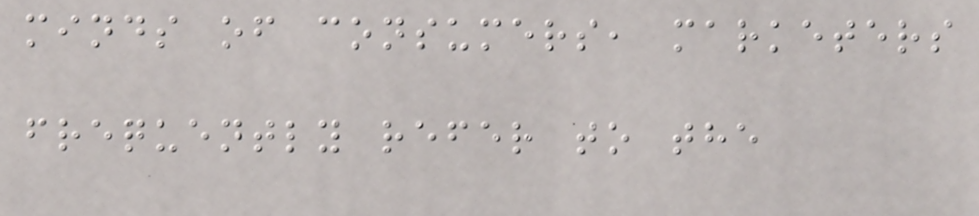minds of consumers, marketers
frequently refer to the
